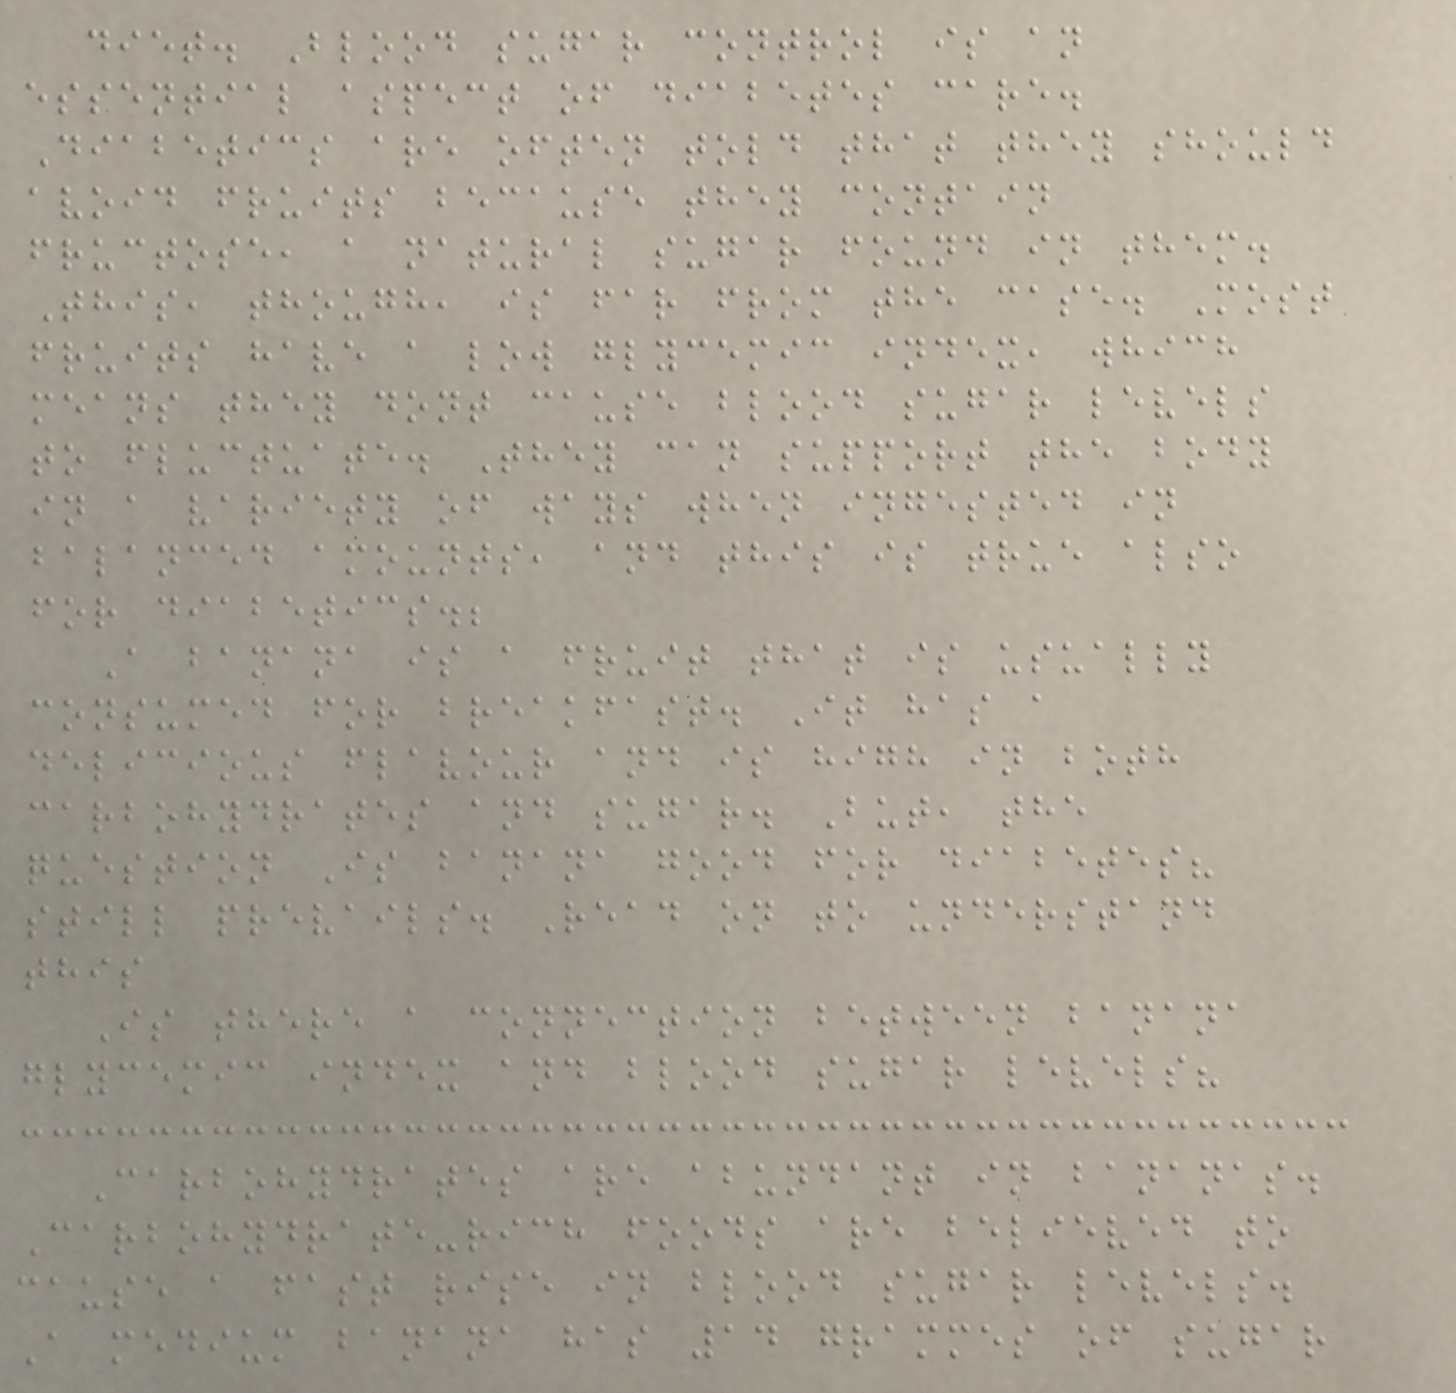diet. Blood sugar control is an
essential aspect of diabetes care.
Diabetics are often told that they should
avoid fruits because they contain
fructose, a natural sugar found in them.
This, though, is far from the case. Most
fruits have a low glycemic index, which
means they dont cause blood sugar levels
to fluctuate. They can support the body
in a variety of ways when ingested in
balanced amounts, and this is true also
for diabetics.;
A banana is a fruit that is usually
consumed for breakfast. It has a
delicious flavour and is high in both
carbohydrates and sugar. But, the
question Is banana good for diabetes?
still prevails. Read on to understand
this
Is there a connection between banana
glycemic index and blood sugar levels?
Carbohydrates are abundant in bananas.
Carbohydrate-rich foods are believed to
cause a fast rise in blood sugar levels.
A medium banana has 14 grammes of sugar
